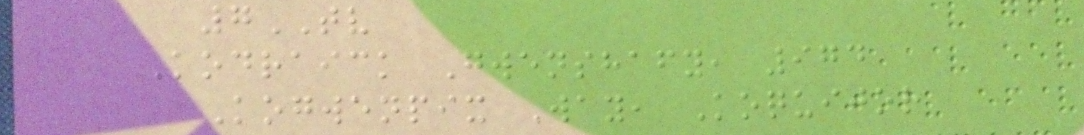7TV
Kodraick Gwenshafy, 974
Kogwenpix Way, Koquijor
